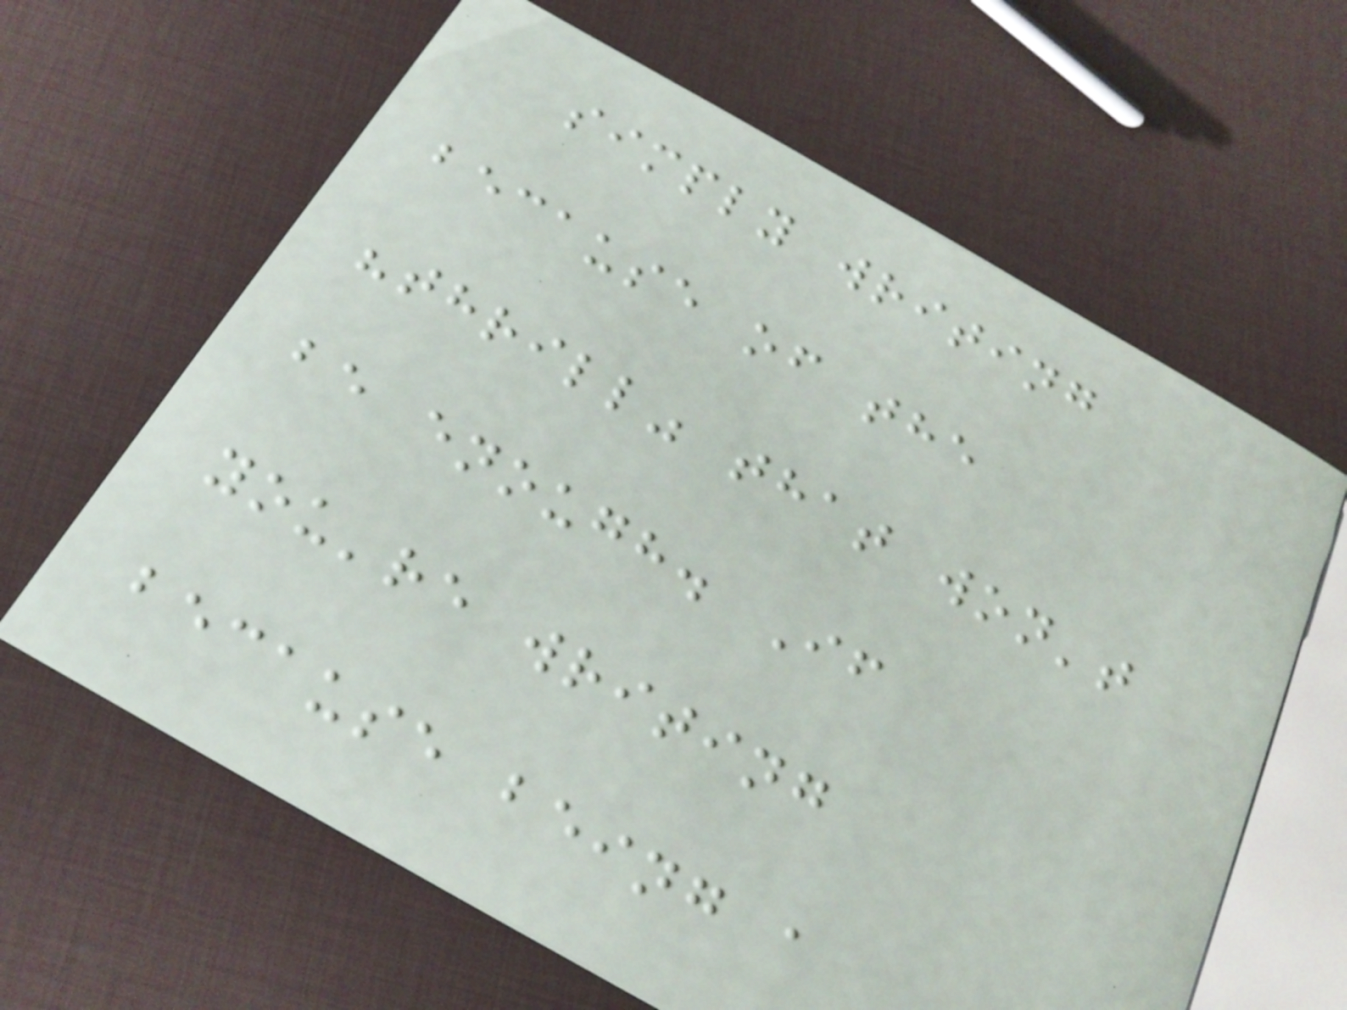simply writing
because of the
"thrill" that won't
be enough. If
you're writing
because being a
